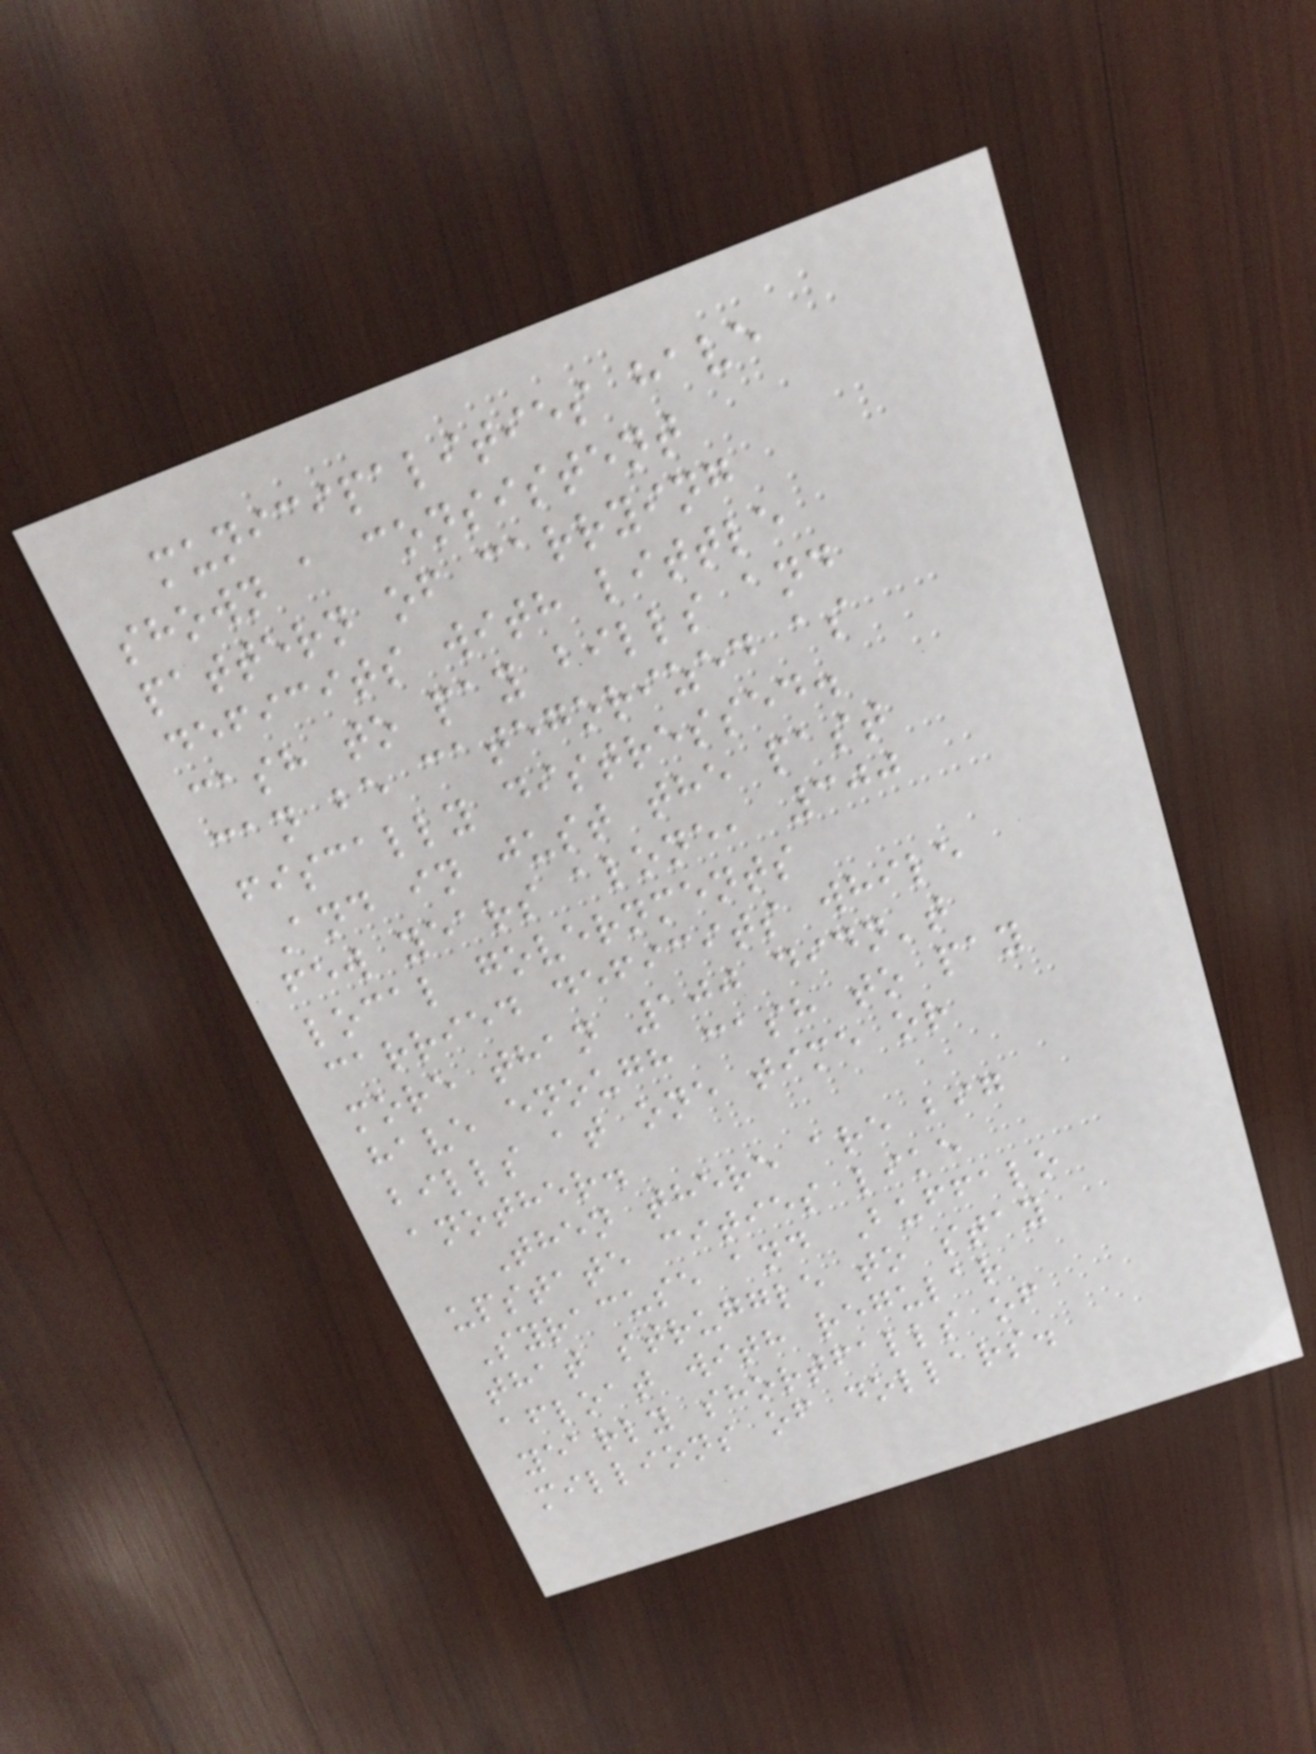municipalities have
shown a consistent
pattern of carrying
deficits with little
cash to pay bills and
can be categorized as
fiscally distressed.
And in just the past
few years alone, 300
local governments
carried deficits while
more than 100 didn't
have enough cash to pay
bills at one time or
another.
Then there are big
upstate cities like
Syracuse and Buffalo
that struggle to stay
afloat with regular
yearly shortfalls of
millions of dollars.
